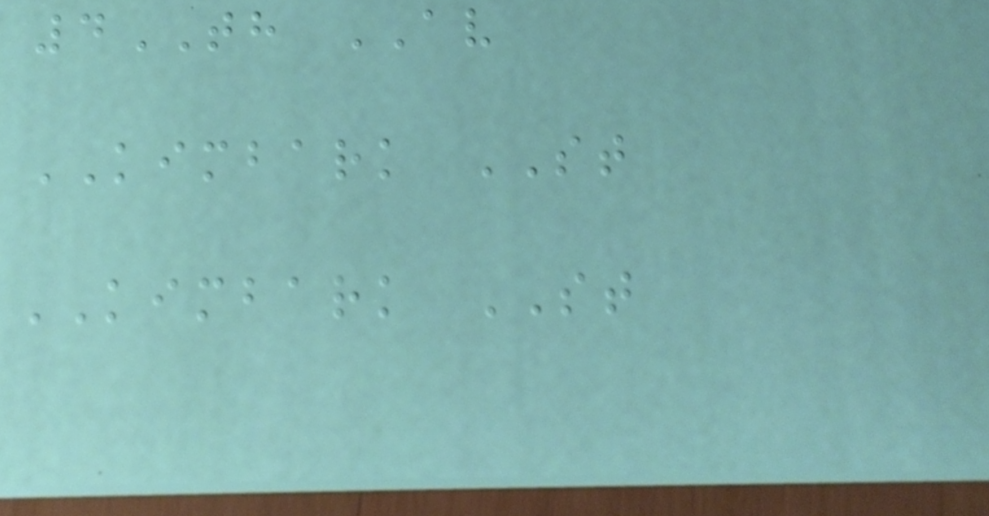4TH AV
KIMBARK ST
KIMBARK ST
